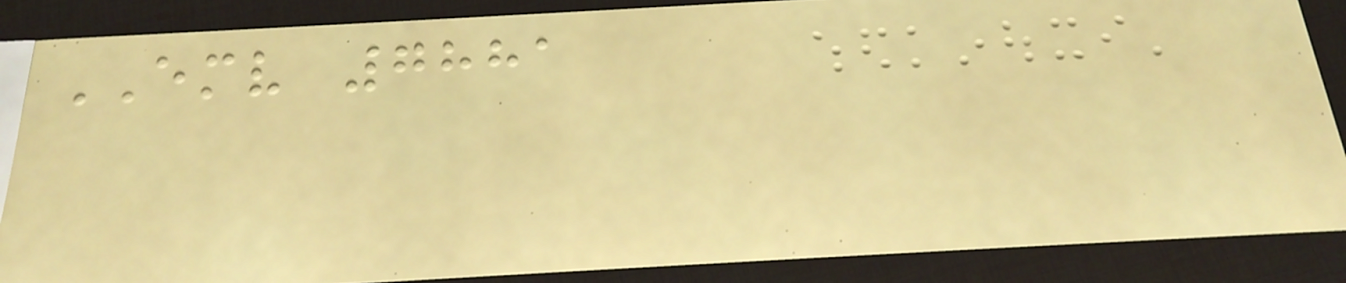EMV 7881
